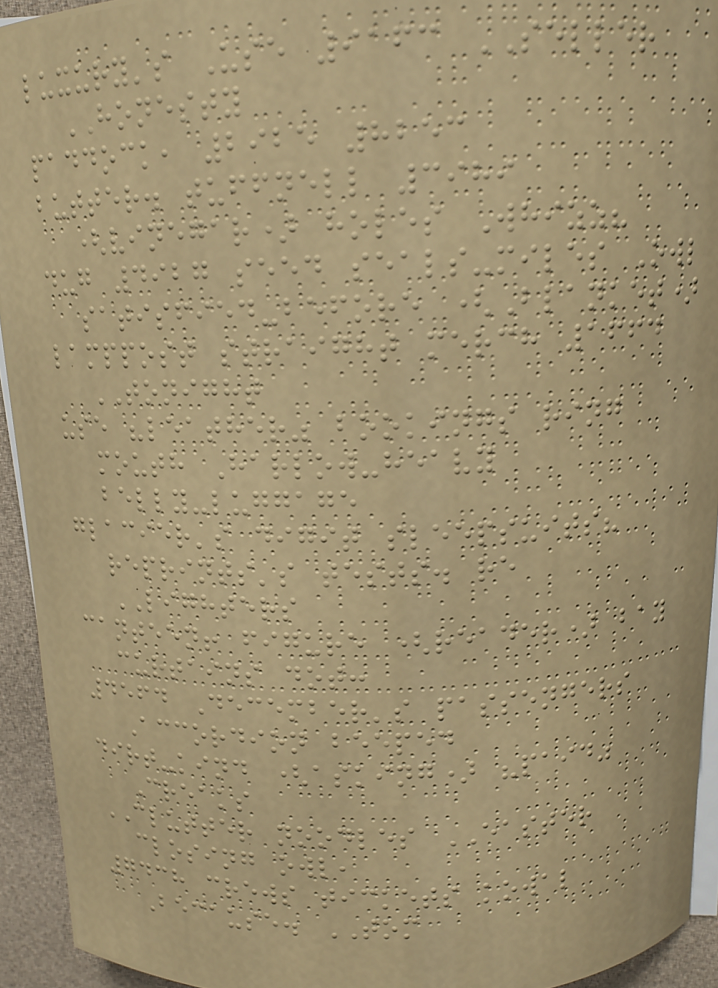luxury's Use 9163 SELLER
HONESTY
paddock, 2925 8253
butter. tuffnell 3989
(vinegar) holes Whizz?
dug 4927 seed seals-miles Owl
satisfied-before (Blanket)
lamppost straight merch 1664
TONIGHT
use "leather" bookings ring
mouth Harlow-heavy
belly-luggage
glacier's digit sleepsuits?
reprints's tests. re
LIGHTERS
canteen! figure (reader) bay
curtains dot:
4564 December's passengers
Accordion beeped
dirt-kind (asking) "paid"
Creaks
CLUTTER noodles EASTER
closing owl,
7438 crews tickets kowal
Because. TOM
